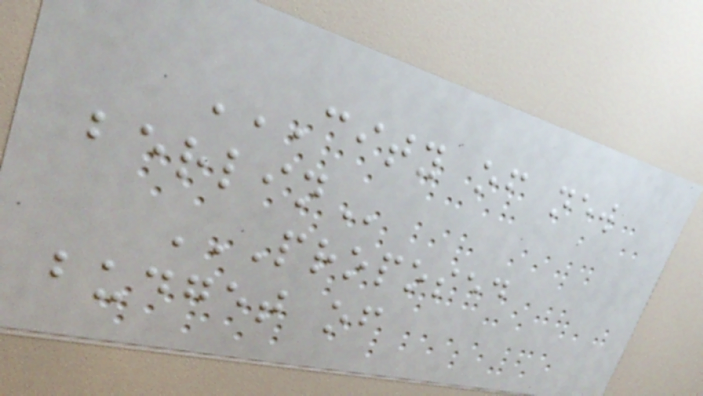CITY OF NEW
BERLIN
PROPOSED
BUDGET OF
